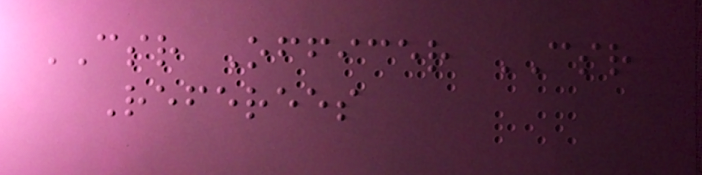CSR Officer CSR
Referees
